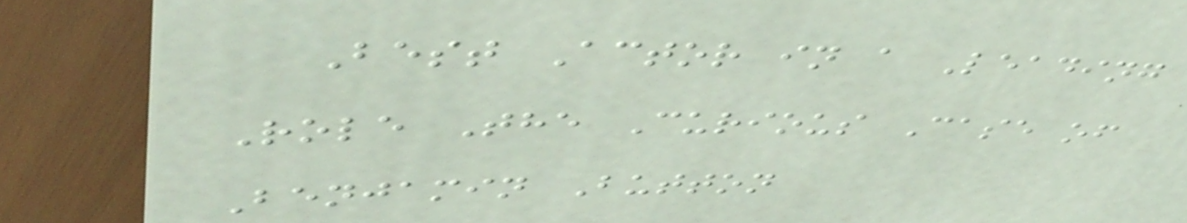Best Actor in a Leading
Role The Curious Case of
Benjamin Button
